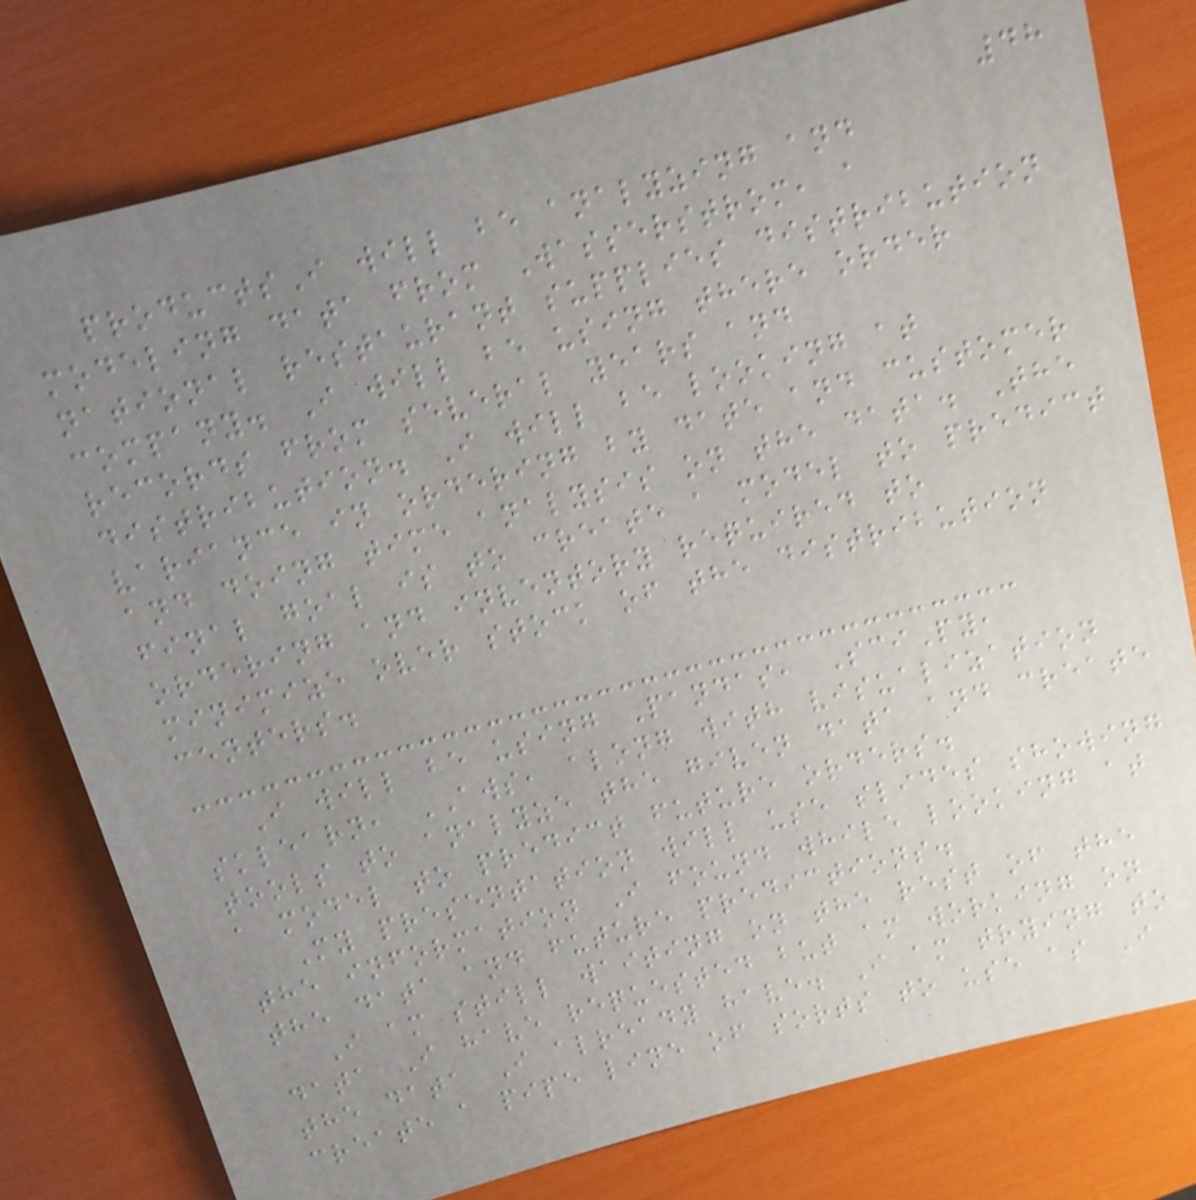48
productsI will be analyzing and
modeling data from Wasserstrom, a
national restaurant supplies distribution
company. I will be using there order
records from several years and
distribution. I will be looking at
variance in ordering by date and customer
and doing time analysis on the data. The
final goal is to create a model to predict
ordering and inventory required to
minimize over stock of the distribution
centers.
I will be using Pandas, SciPy,
sklearn, AWS, along with visualization
tools to analyze the given data and create
a model to predict future orders.
My presentation will use slides showing
the information I found while looking at
the data and future predictions.
I am still waiting on the rest of the
data I have requested but am working on
the data I already have. I am trying to
create a pipe line of sorts to use as I
